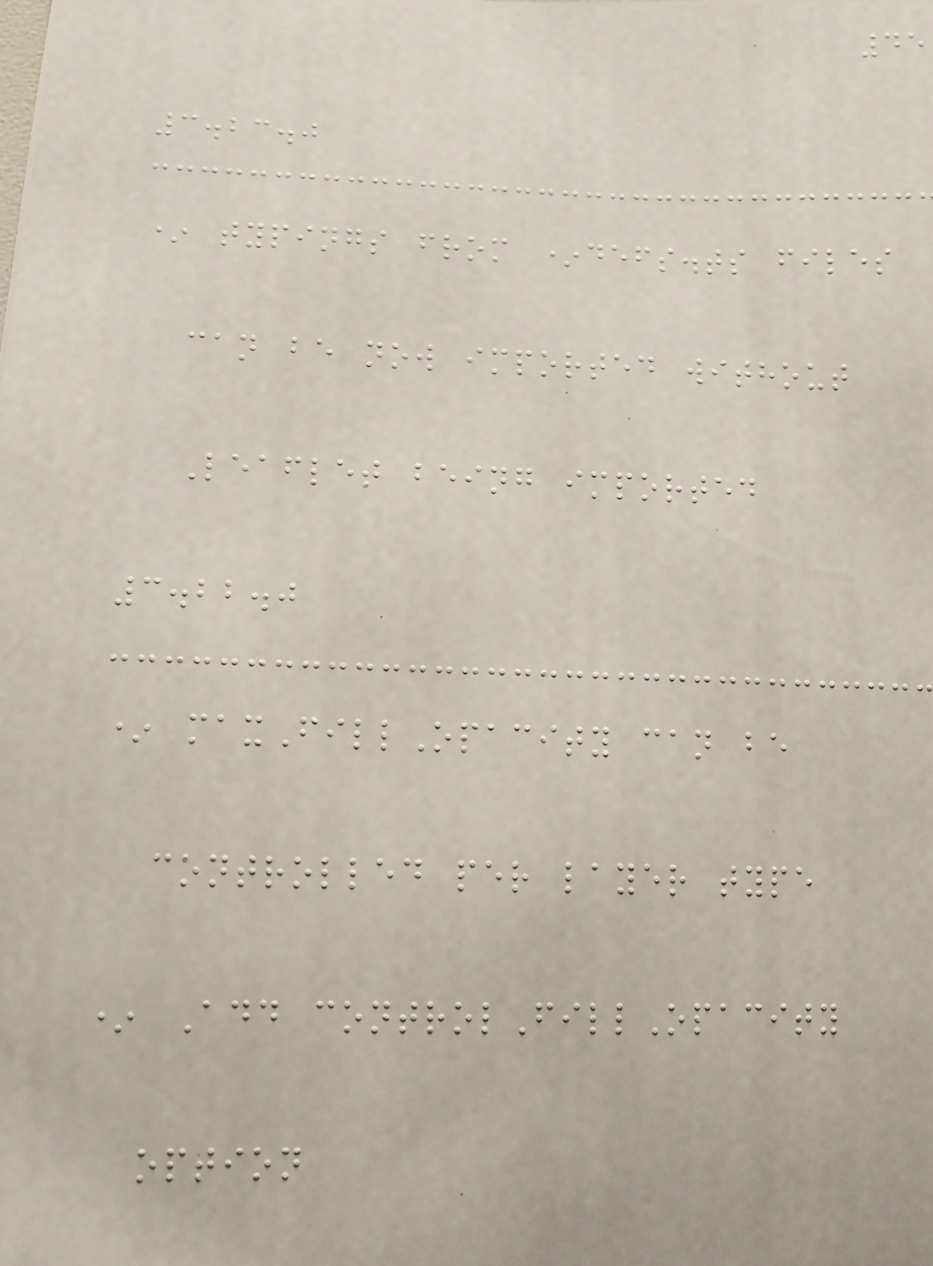45
3.23.0
* typings from *defs.ts files
can be now imported without
Leaflet being imported
3.22.0
* maxFillOpacity can be
controlled per layer type
* Add controlFillOpacity
option
